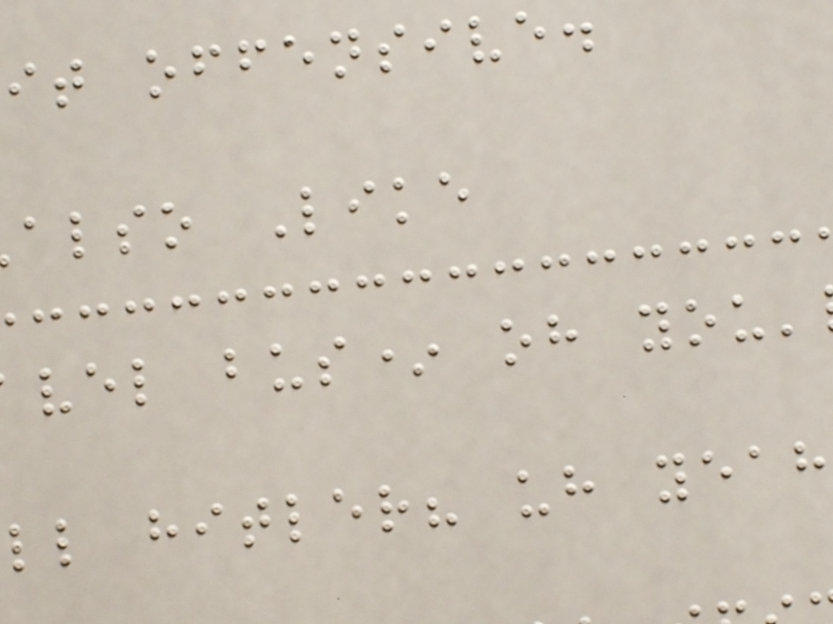it offensive.
also Like
vel bus* oh you'
ll hitler? uh yeah
